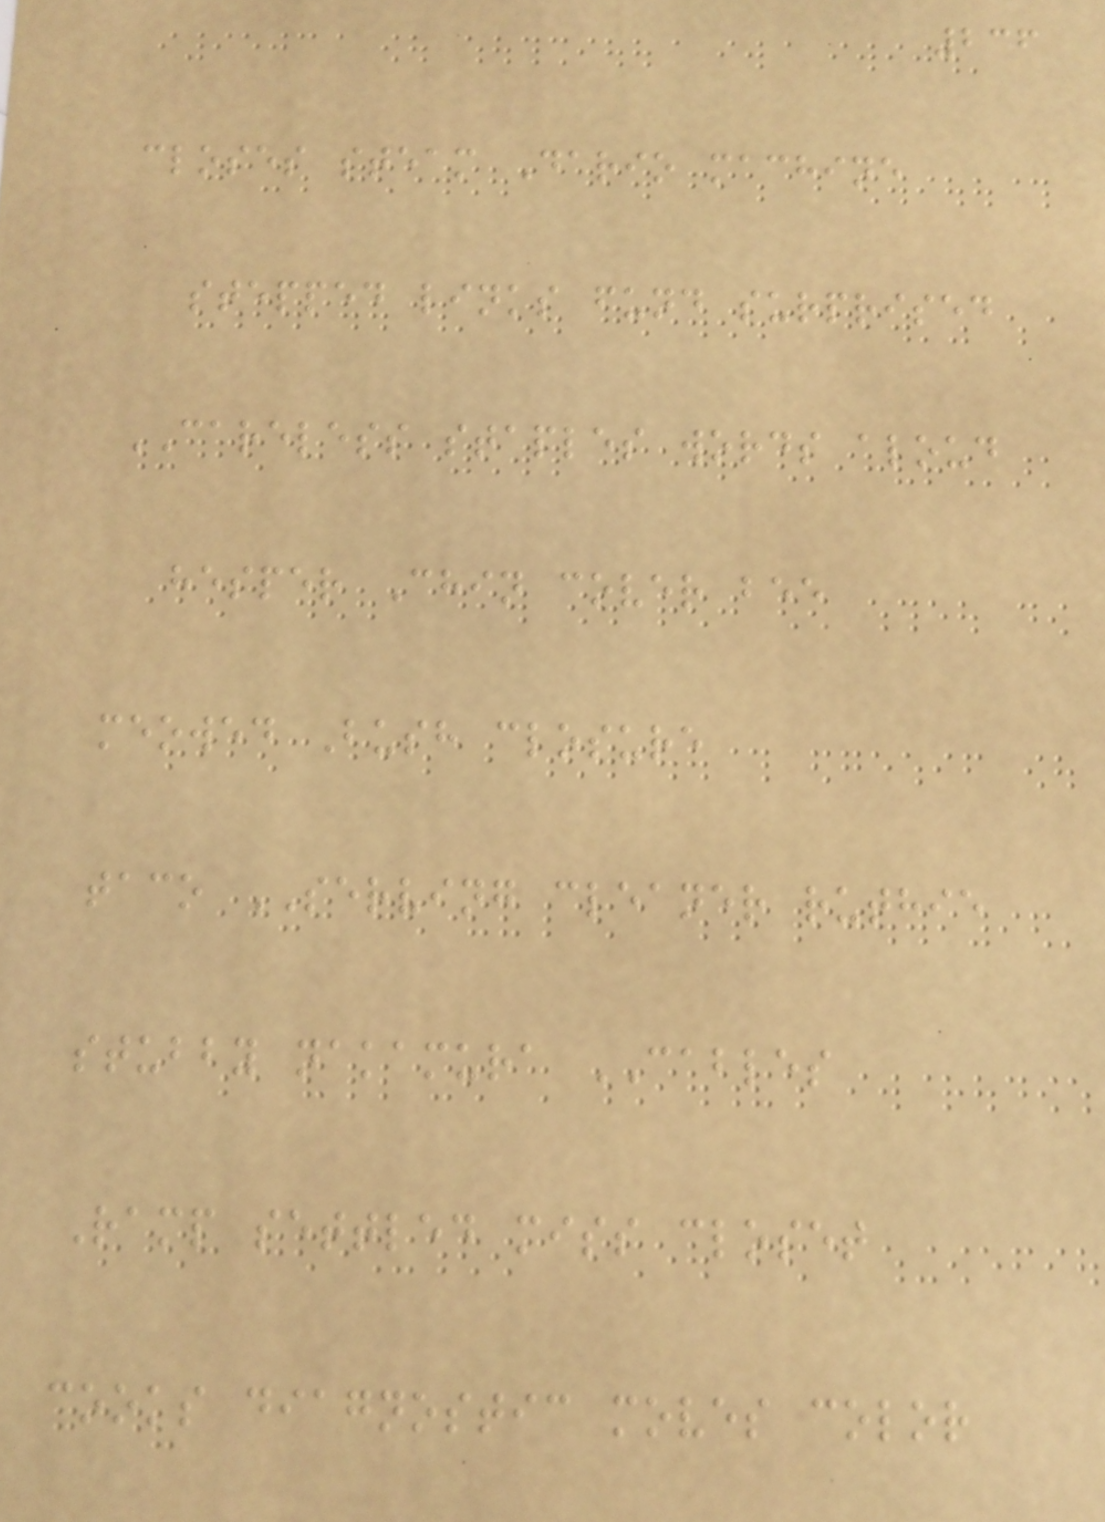236
closes steam Dario machine
stepped links fund surprised
CARELESS staples words aloud
hesper Chin cover bee
meowed Bush closure
taco SERVING cleaner ruthie
stubby nakamura CABLES
Ramp settled miss closet
cooks diagnostic moves color
